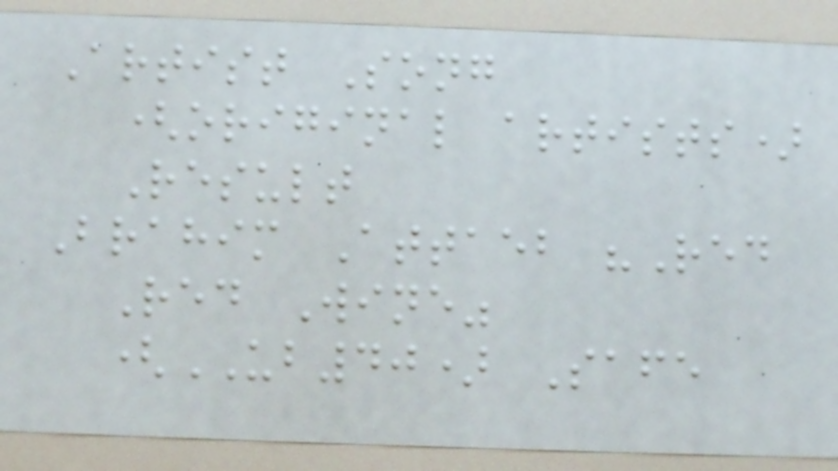Artist Song
(original artists)
Result
Brahim Attaeb "Red
Red Wine"
(UB40) Safe
